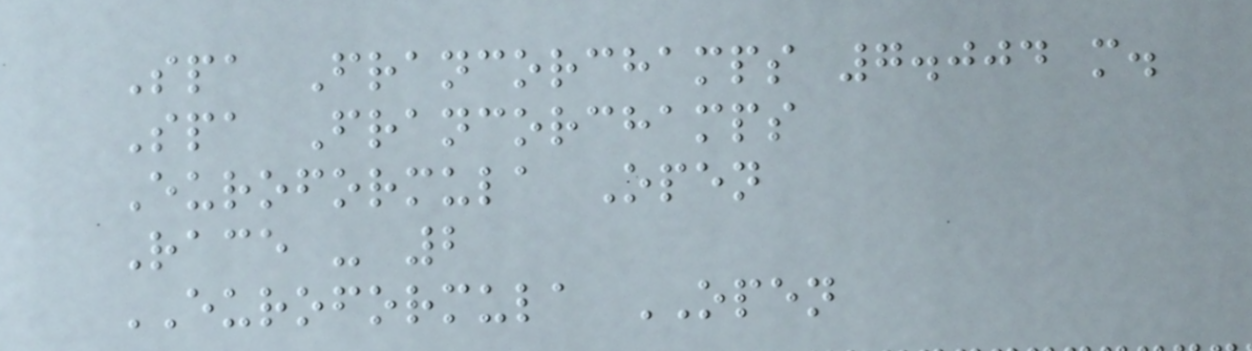Spa Francorchamps 7.004 m.
Spa Francorchamps
Euroformula Open
Race - 2
EUROFORMULA OPEN
